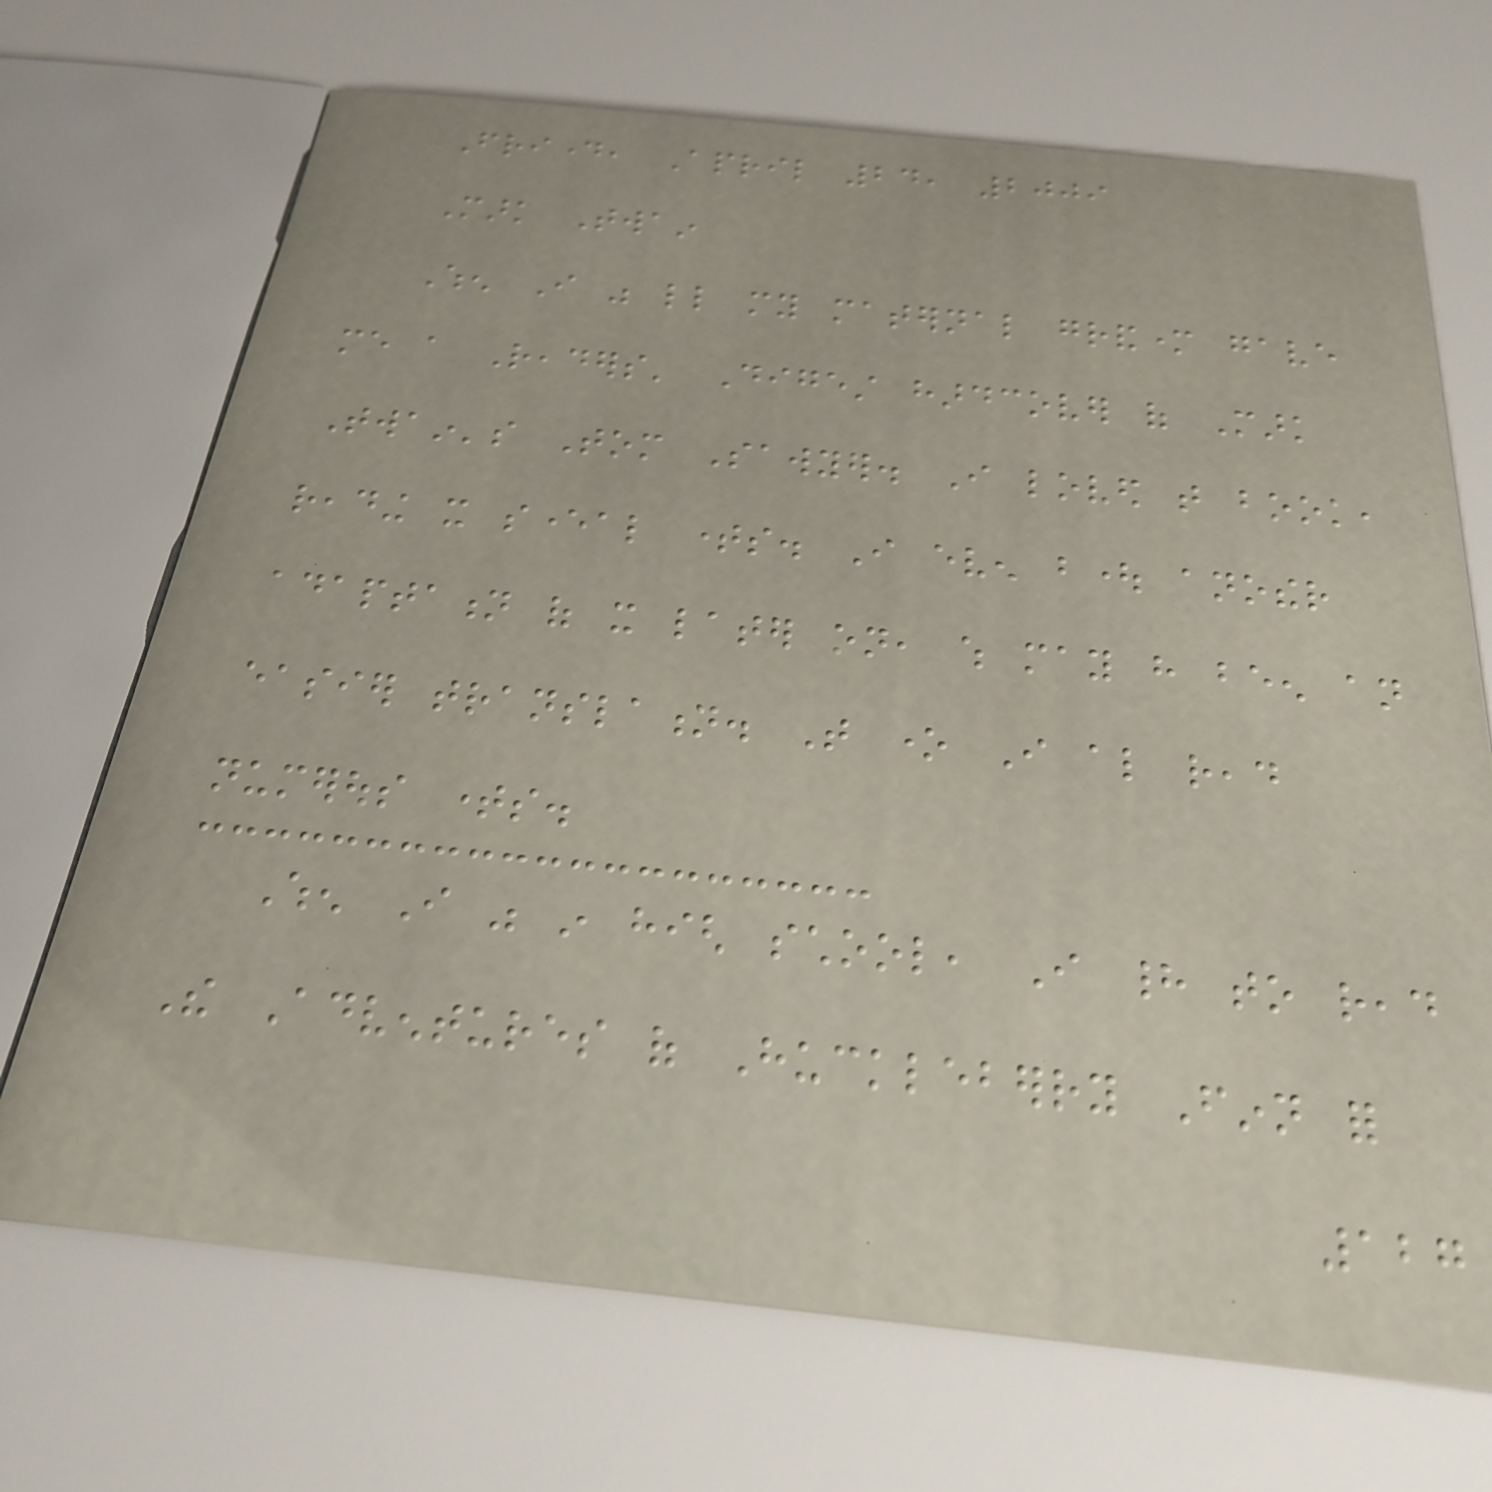Friday, April 24, 2009
Mark Twain
When I was little my maternal grandmother gave
me a Readers' Digest hardcover of Mark
Twain's Tom Sawyer. I loved that book,
reading it several times. I even bought another
adaptation of it later on, which may have been an
easier translation. That one I also read
numerous times.
When I was in high school, I had to read
The Adventures of Huckleberry Finn for
127
